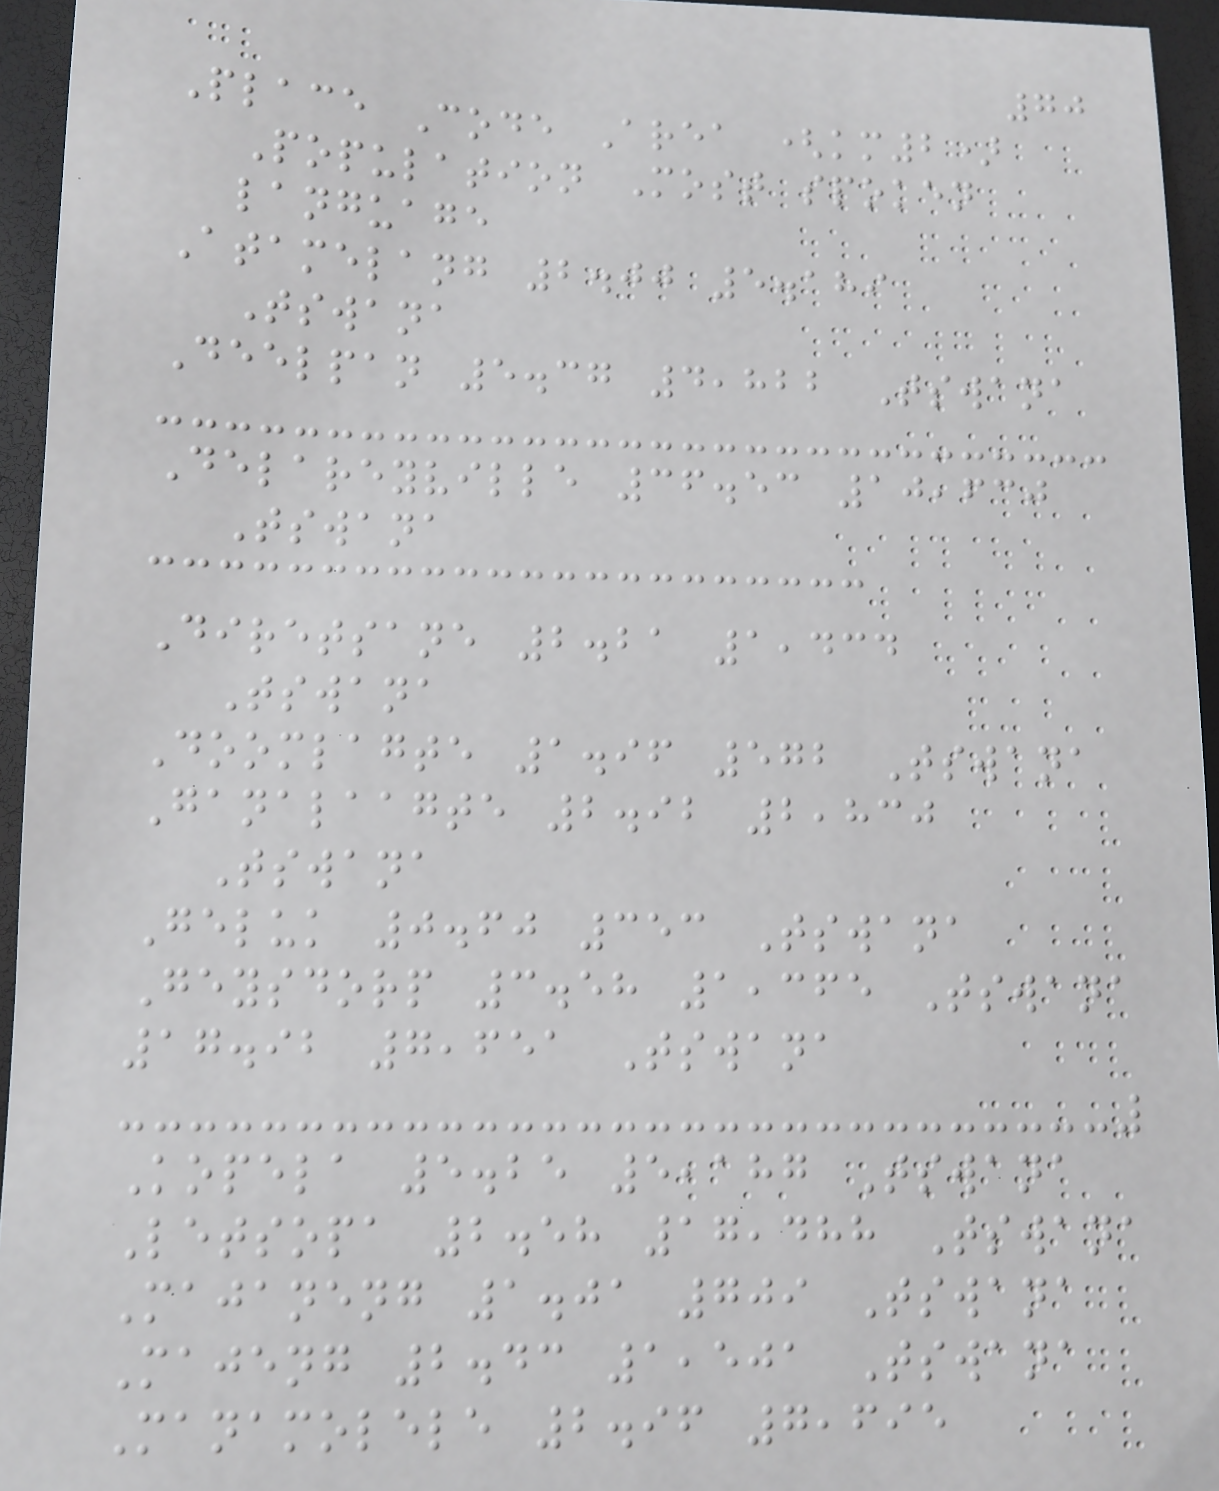70
Place Code Area (km2)
Population Most spoken
language
Atamelang 2.00 5.189
Tswana
Deelpan 5.37 4,822 Tswana
Delareyville 36.53 10,630
Tswana
Diretsane 2.21 1,434
Tswana
Doomlagte 1.96 572 Tswana
Ganalaagte 2.92 2,830
Tswana
Geluk 0.60 353 Tswana
Geysdorp 3.58 1,365 Tswana
17.92 7,651 Tswana
Kopela 5.25 5,187 Tswana
Letsopa 2.58 17,488 Tswana
Majaneng 1.01 709 Tswana
Majeng 2.43 1,501 Tswana
Manamolele 2.96 7,695
